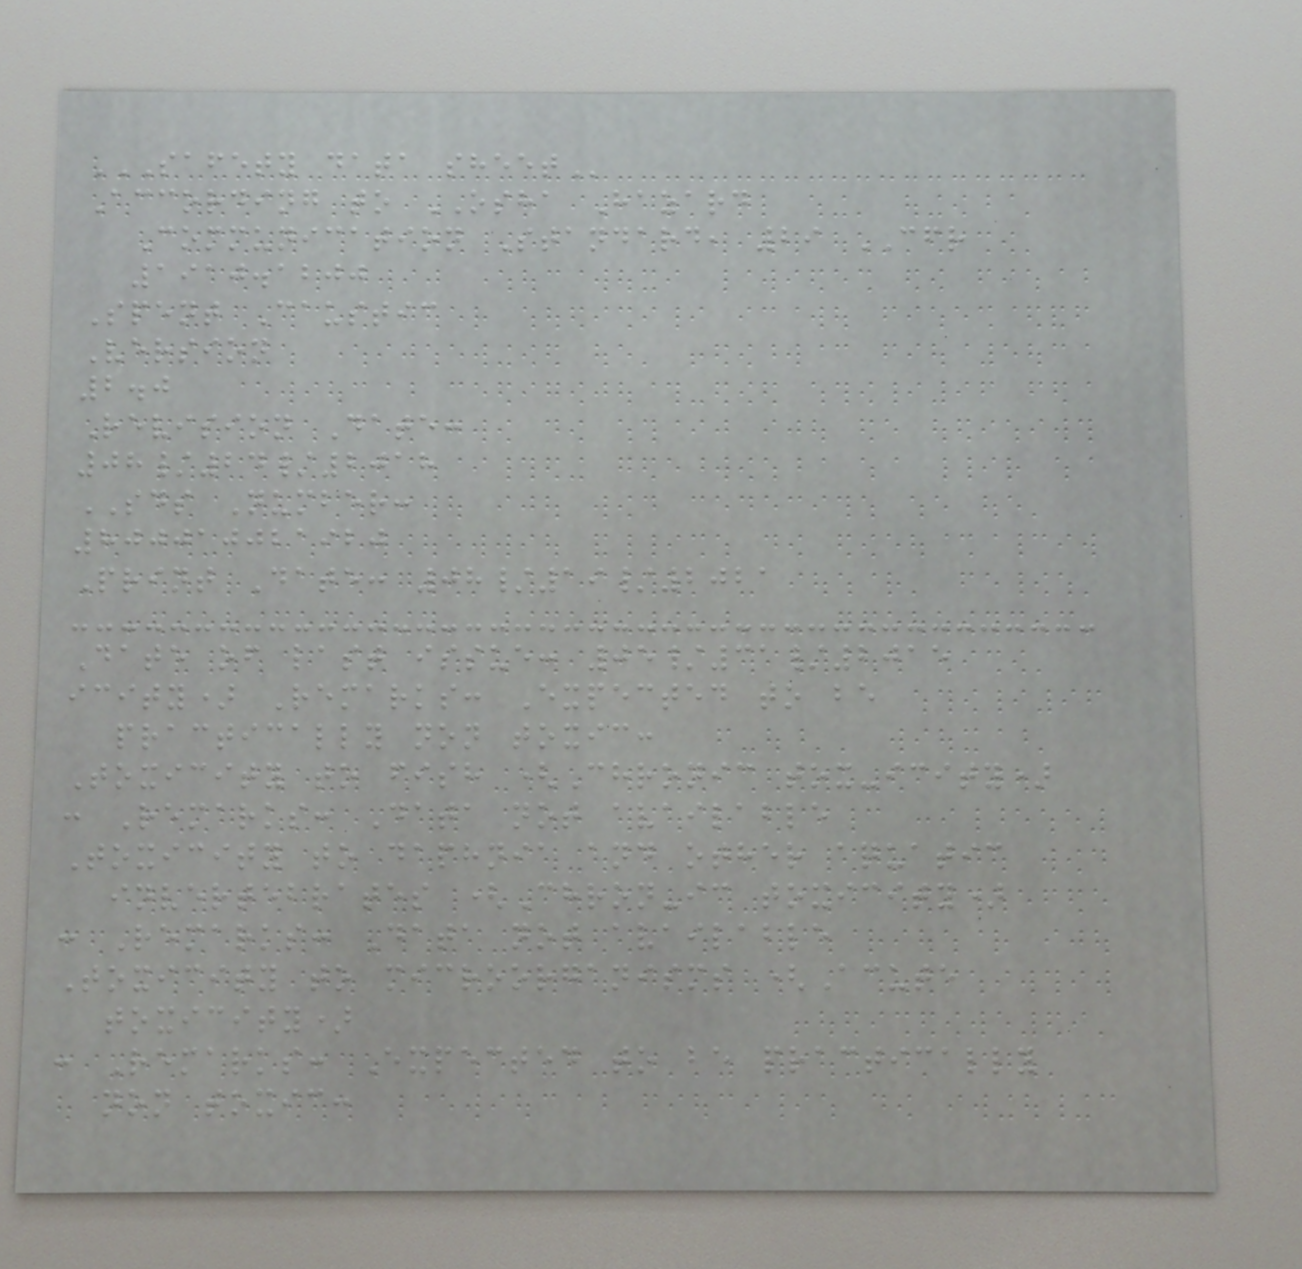SAFETY DATA SHEET
According to OSHA Hazard
Communication Standard, 29 CFR
1910.1200
Spent Caustic
Version
2.0
Revision Date:
08/24/2018
SDS Number:
800010021920
Print Date: 08/19/2021
Date of last issue: 05/31/2015
icity) Remarks: Expected to be
practically non toxic:
Toxicity to fish (Chronic tox-icity)
: Remarks: Data not available
Toxicity to daphnia and other aquatic
invertebrates (Chron-ic toxicity)
: Remarks: Data not available
Toxicity to microorganisms (Acute
toxicity)
: Remarks: Expected to be practically
non toxic:
